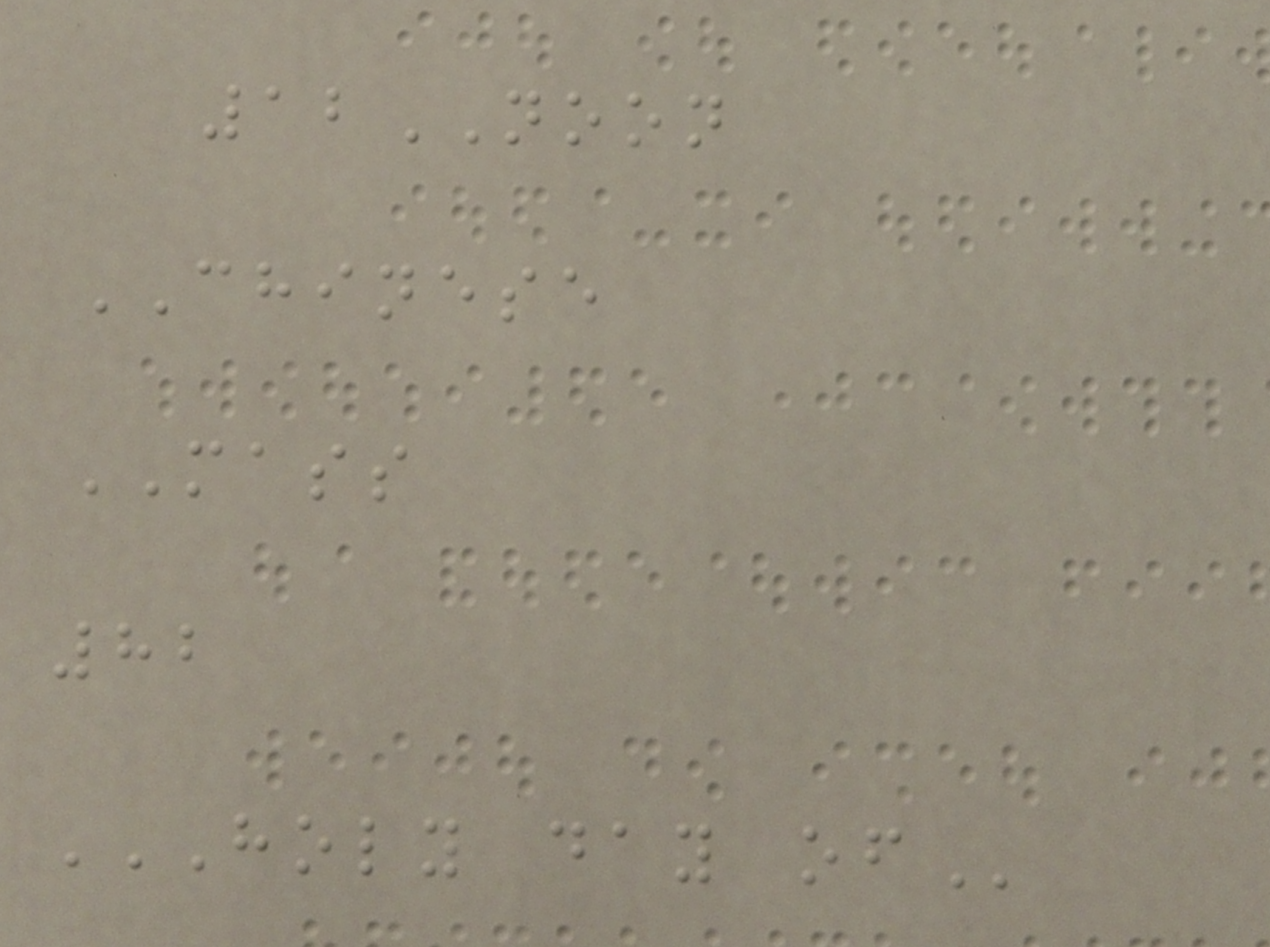12NOON
CHINESE
MASS
82
HOLY DAY OF
